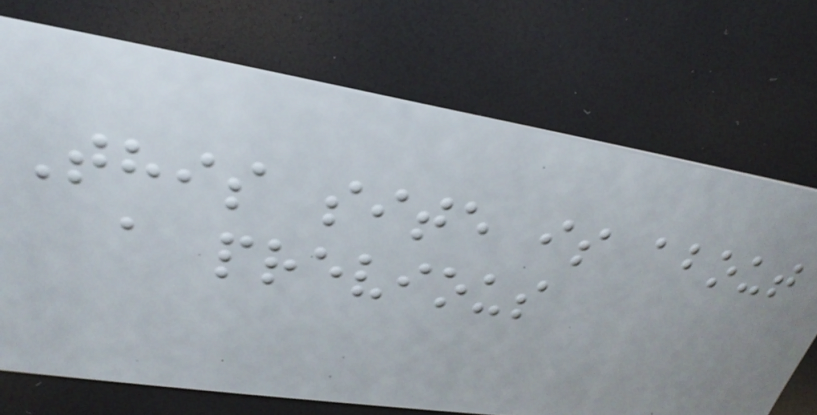This site is about
a previous
